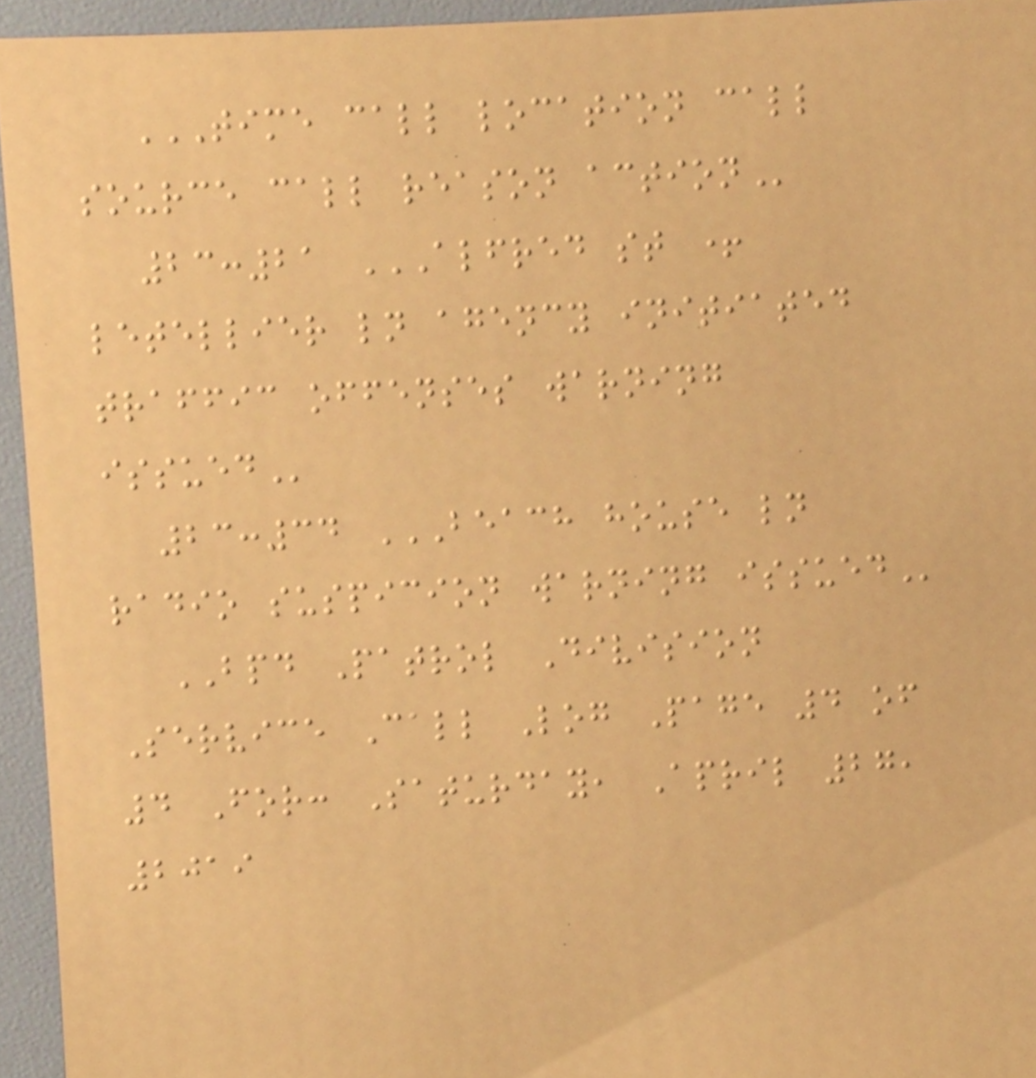TIME CALL LOCATION CALL
SOURCE CALL REASON ACTION
23:21 ALFRED ST +
LETELLIER LN AGENCY INITIATED
TRAFFIC OFFENSES WARNING
ISSUED
23:34 BEACH HOUSE LN
RADIO SUSPICION WARNING ISSUED
BPD Patrol Division
Service Call Log Page 4 of
4 For: Saturday, April 27,
2019
